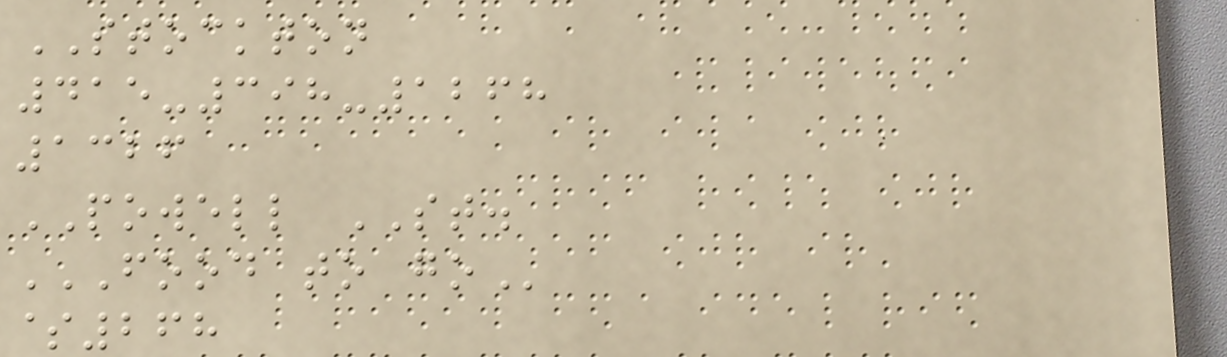STOCKTON
415-398-1268
1326
POWELL ST.
FOOD TO GO
$268
